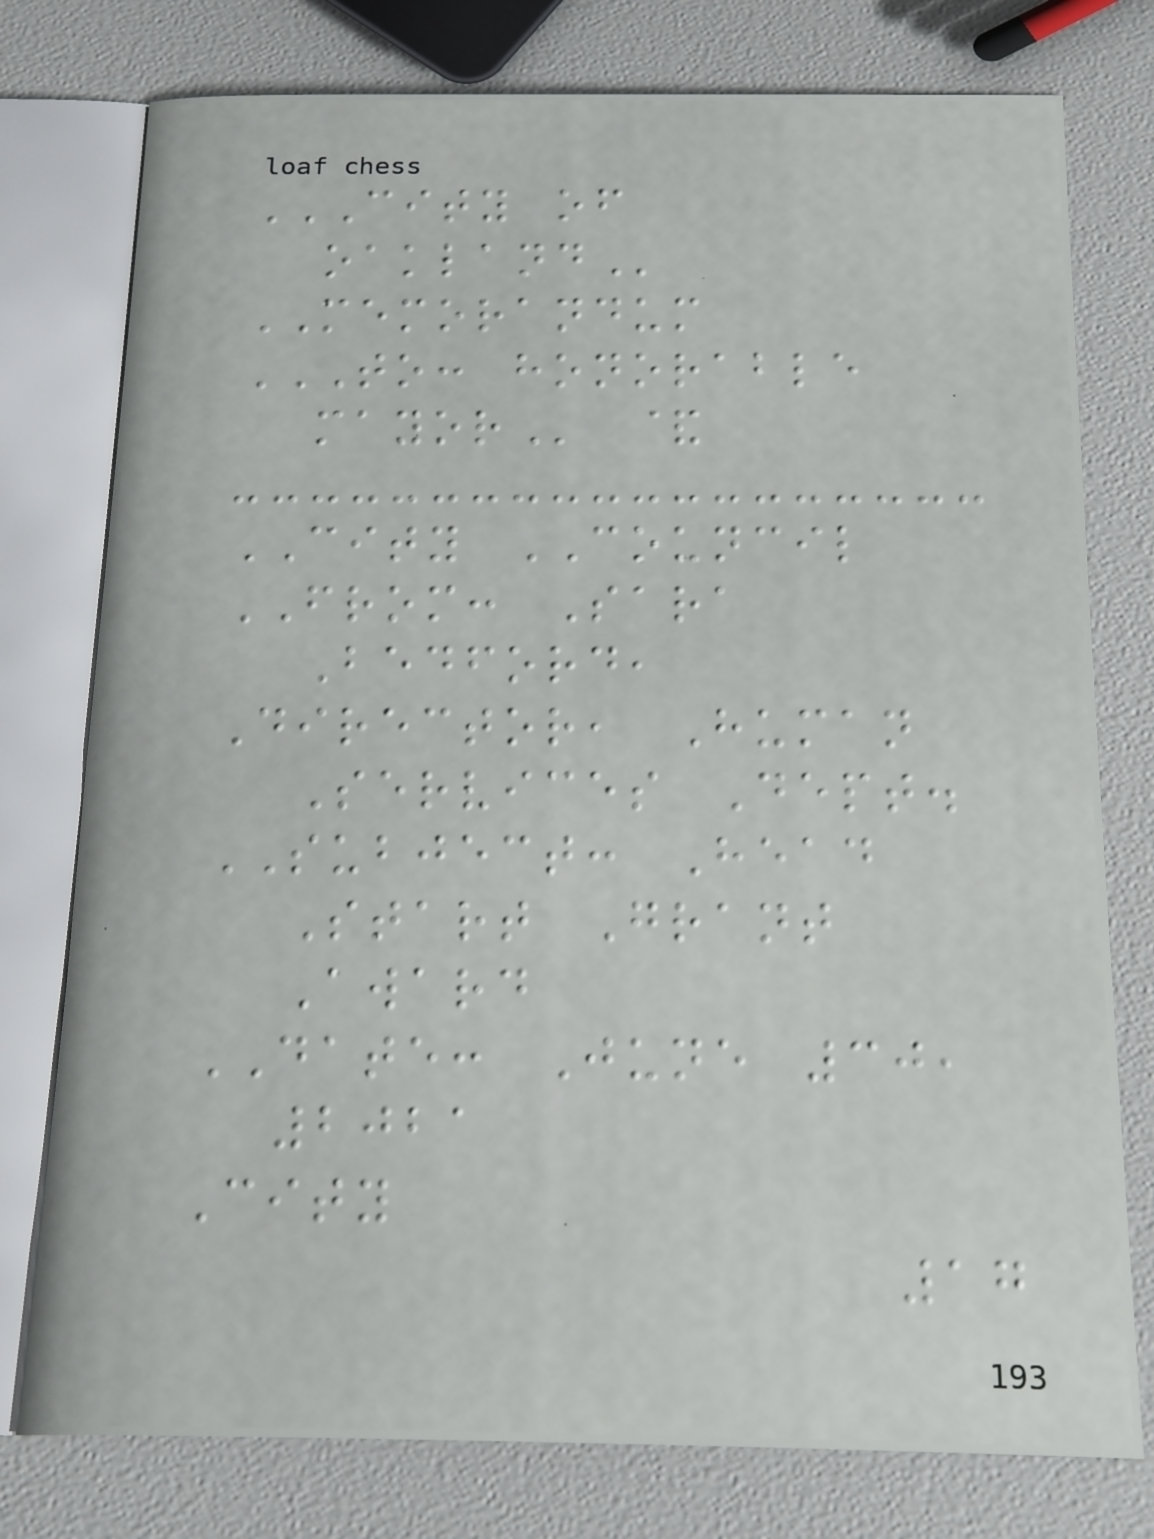CITY OF
OAKLAND
MEMORANDUM
TO: HONORABLE
MAYOR &
CITY COUNCIL
FROM: Sara
Bedford,
Director, Human
Services Dept.
SUBJECT: Head
Start Grant
Award
DATE: June 30,
2021
City
17
